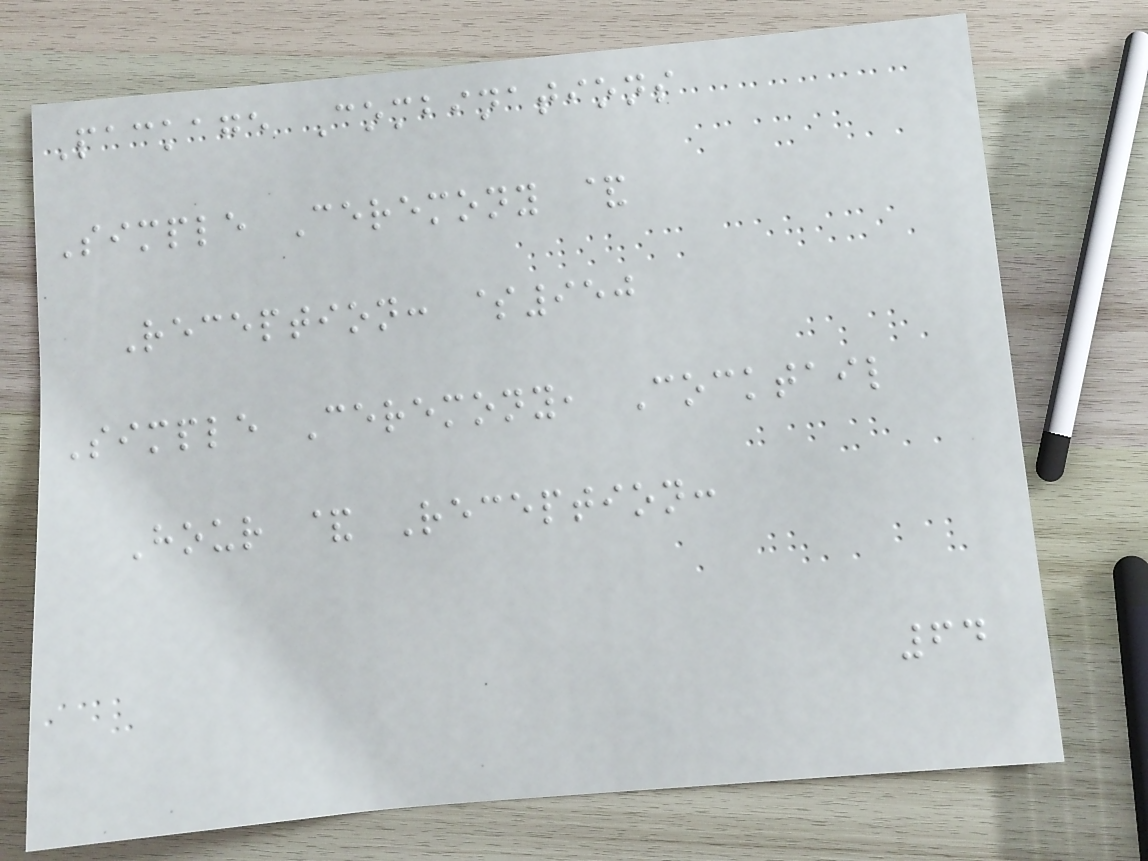Package Combinations
Simple Ceremony &
Reception: $950
Simple Ceremony, Cocktail
Hour & Reception:
64
